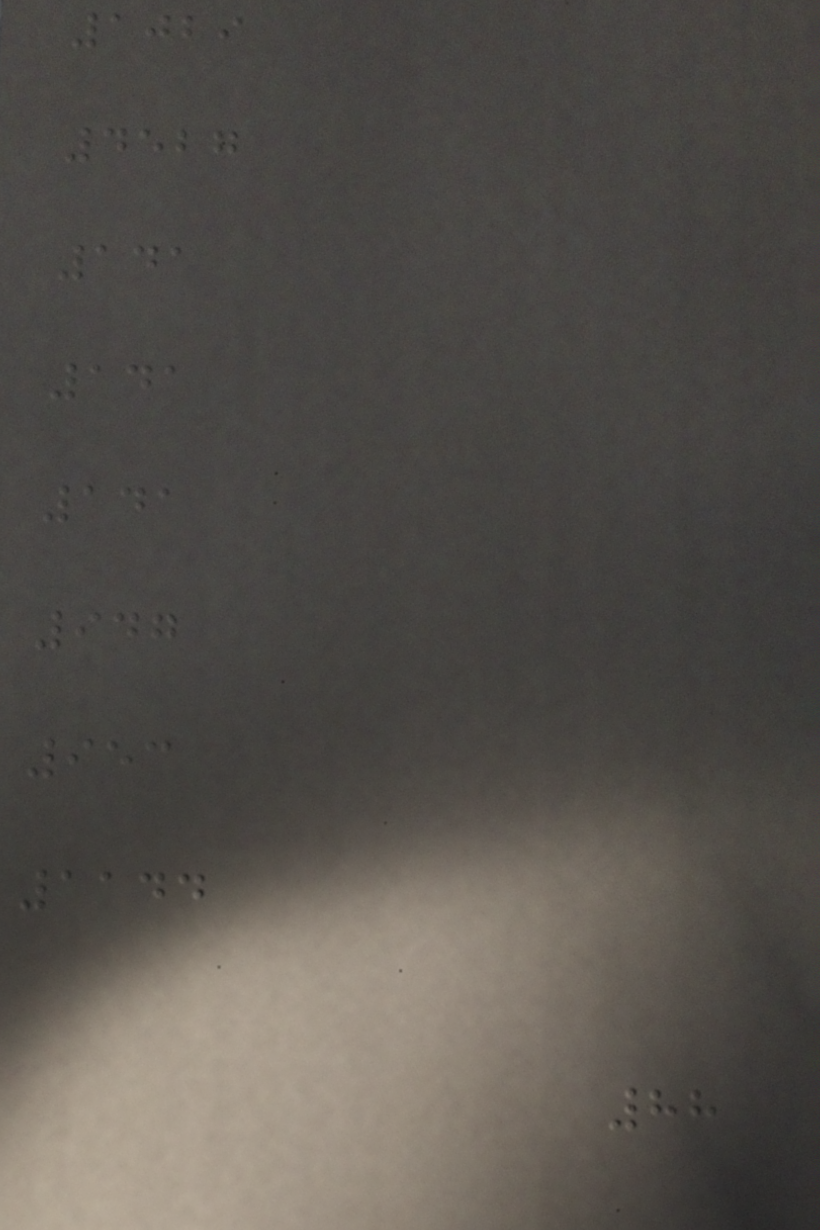1029
4527
141
141
141
947
953
1144
88
